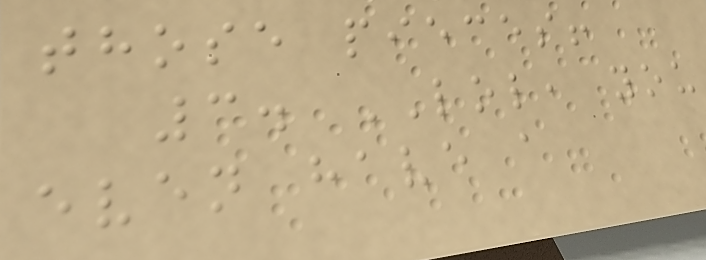those pieces!
3. LOL, you
even have a
